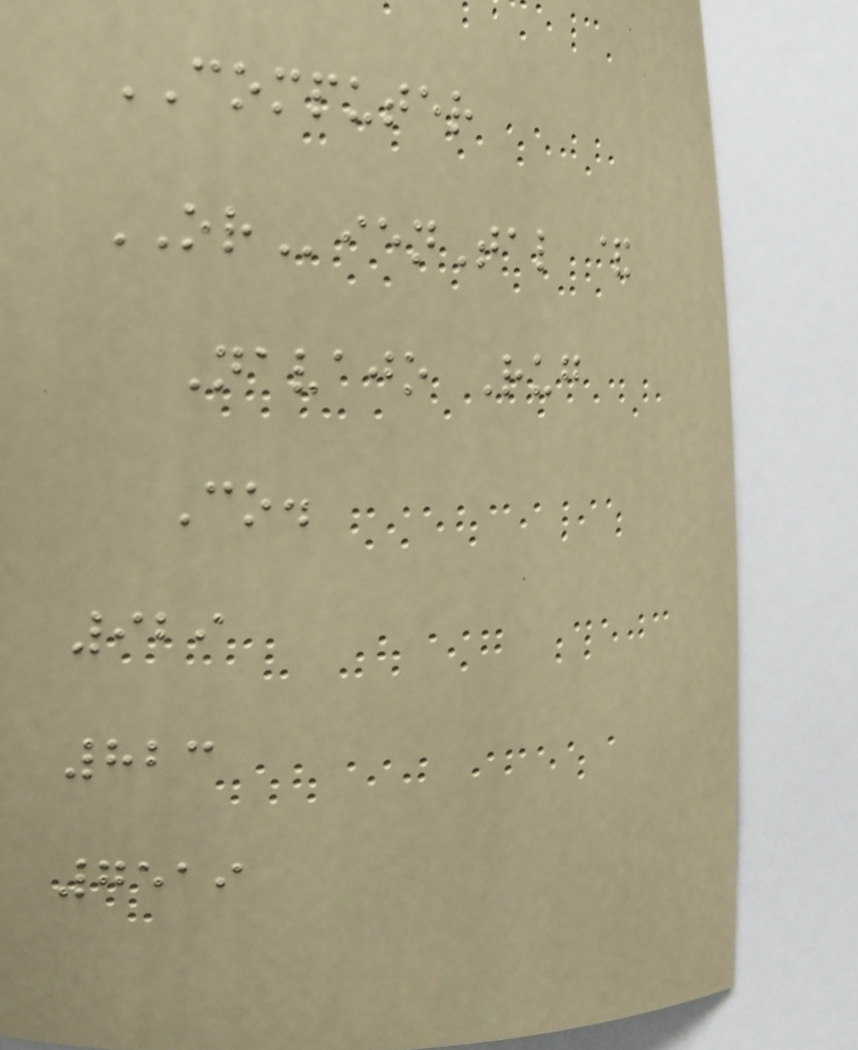COMPUTER
ORienTal &
Navajo Rug
Co.
929
823
7519
